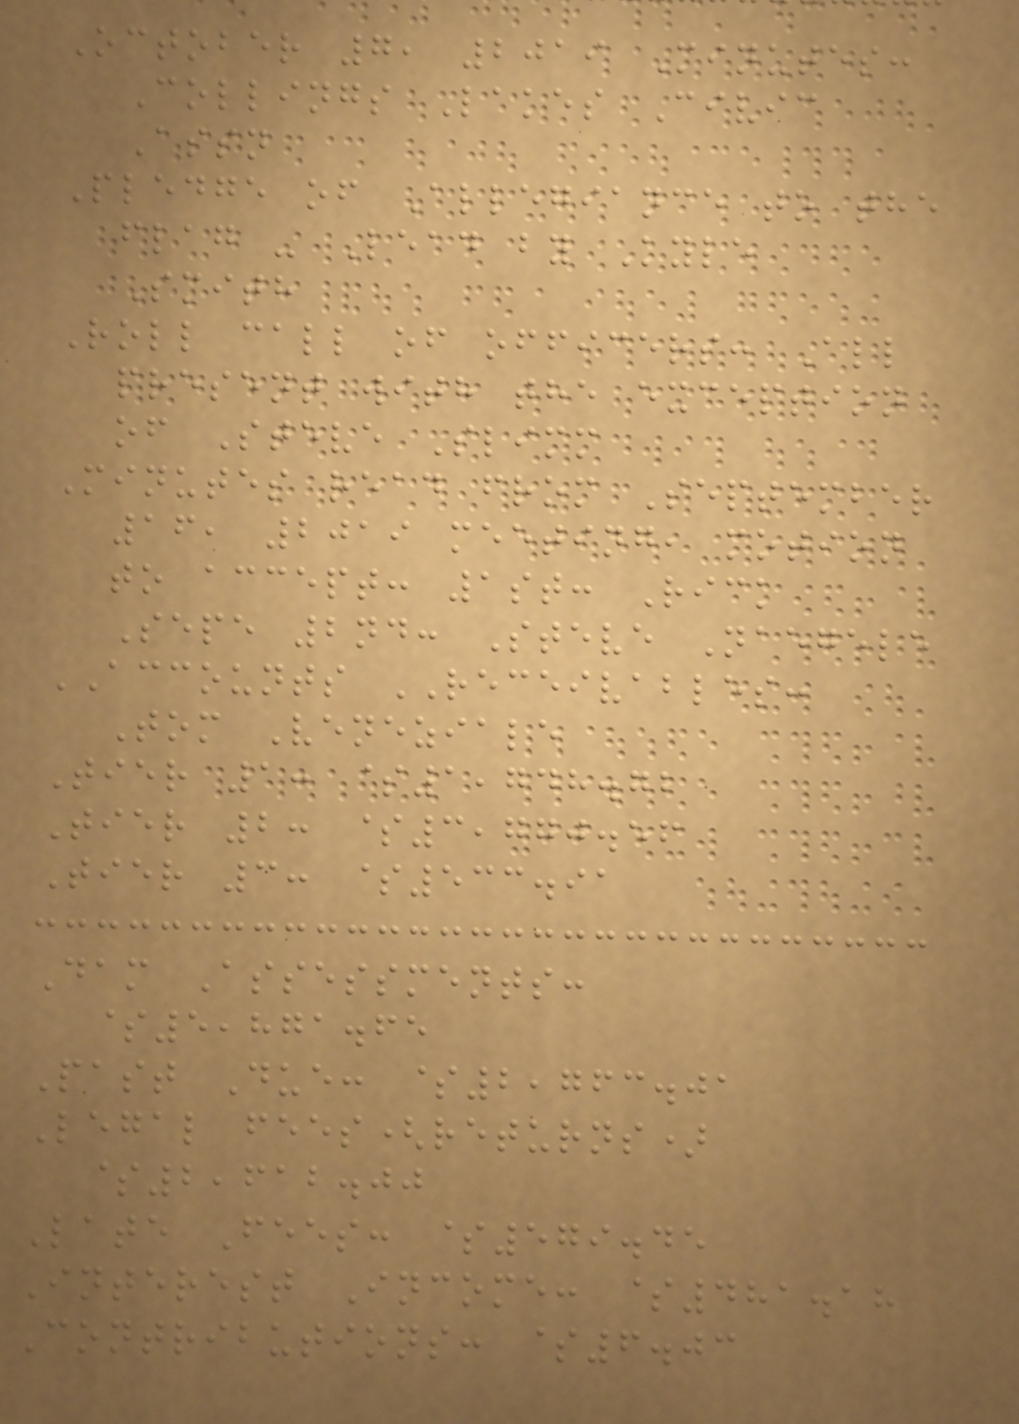October 7, 2019 Minutes:
Collings Lakes Civic
Assn
Pledge of Allegiance to the
flag - Lead by Kyle
Smith
Roll call of officers: All
present with the exception
of Steve Slimm
Minutes read from September
16, 2019 meeting, motion
to accept: 1st: Rick
Sepe 2nd: Steve Naegele
ACCOUNTS RECEIVABLES:
Tom Veneziale
Tier 1: $1,748.72
Tier 2: $3,770.56
Tier 3: $533.91
Dam Assessments:
$5,871.65
Past Due: $2,763.01
Legal fees(returns)
$2,612.00
Late Fees: $579.45
Interest Income: $481.18
Contributions: $6.03
